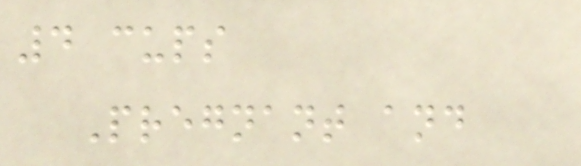4 cups
Pregnant and
